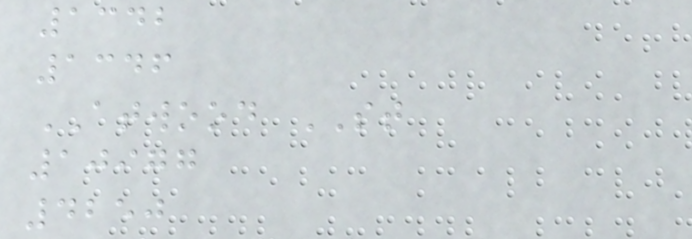1342
1346
ATWOOD ST
10977
4250
